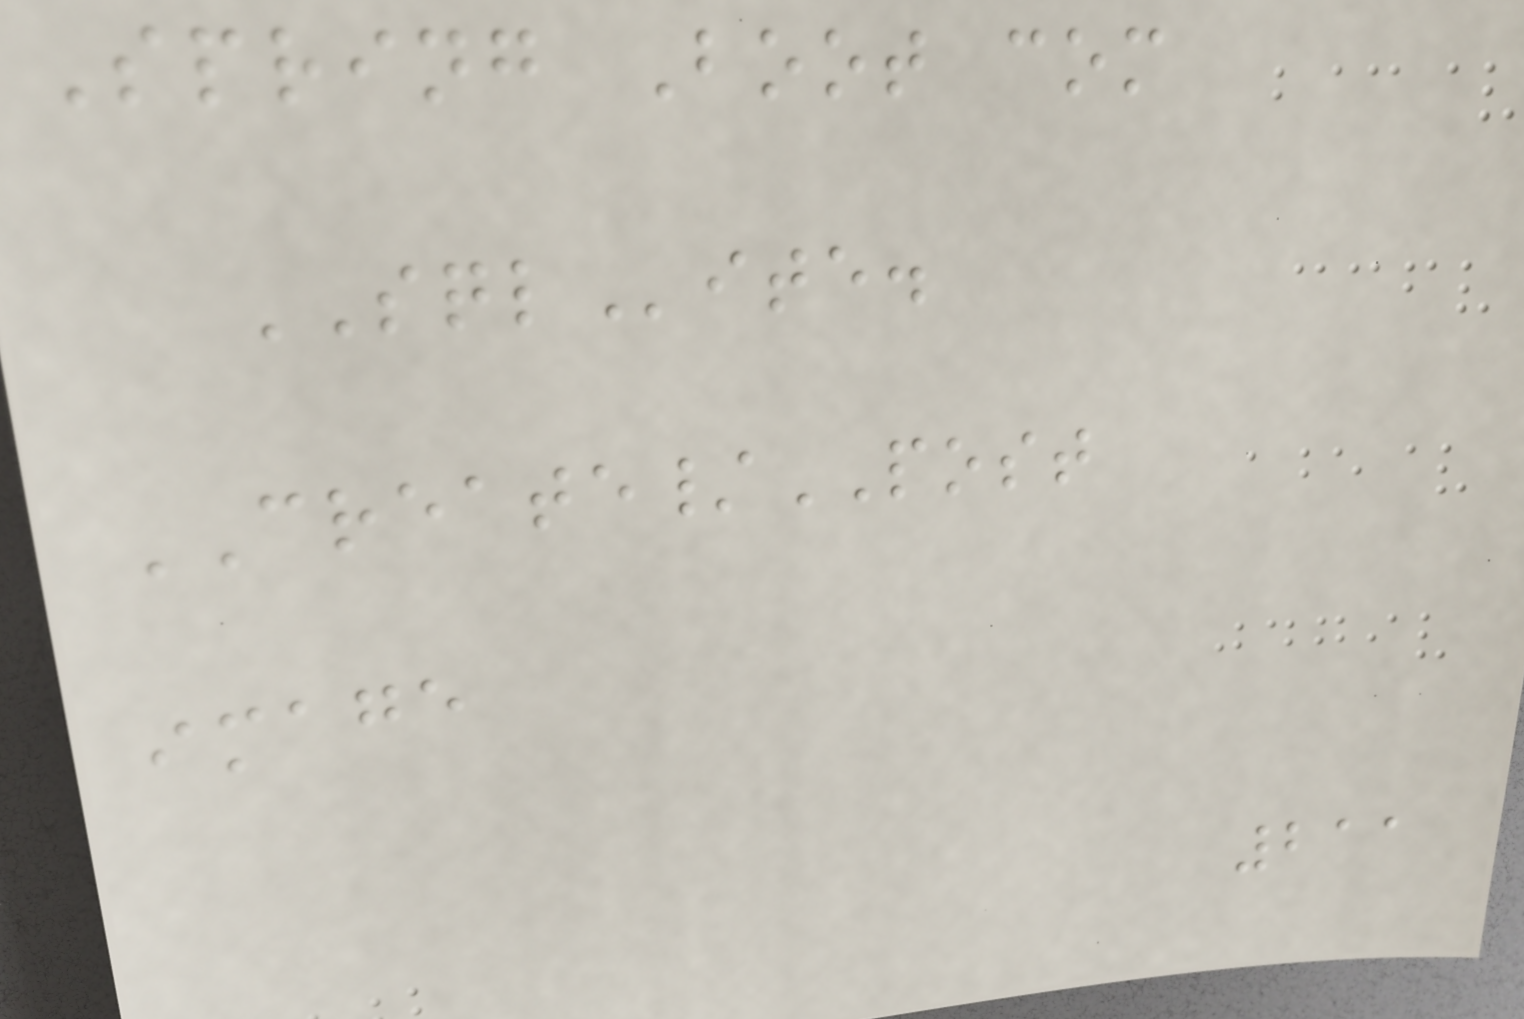Spring Boot com
SQLite.
CREATE/POST
image
211
